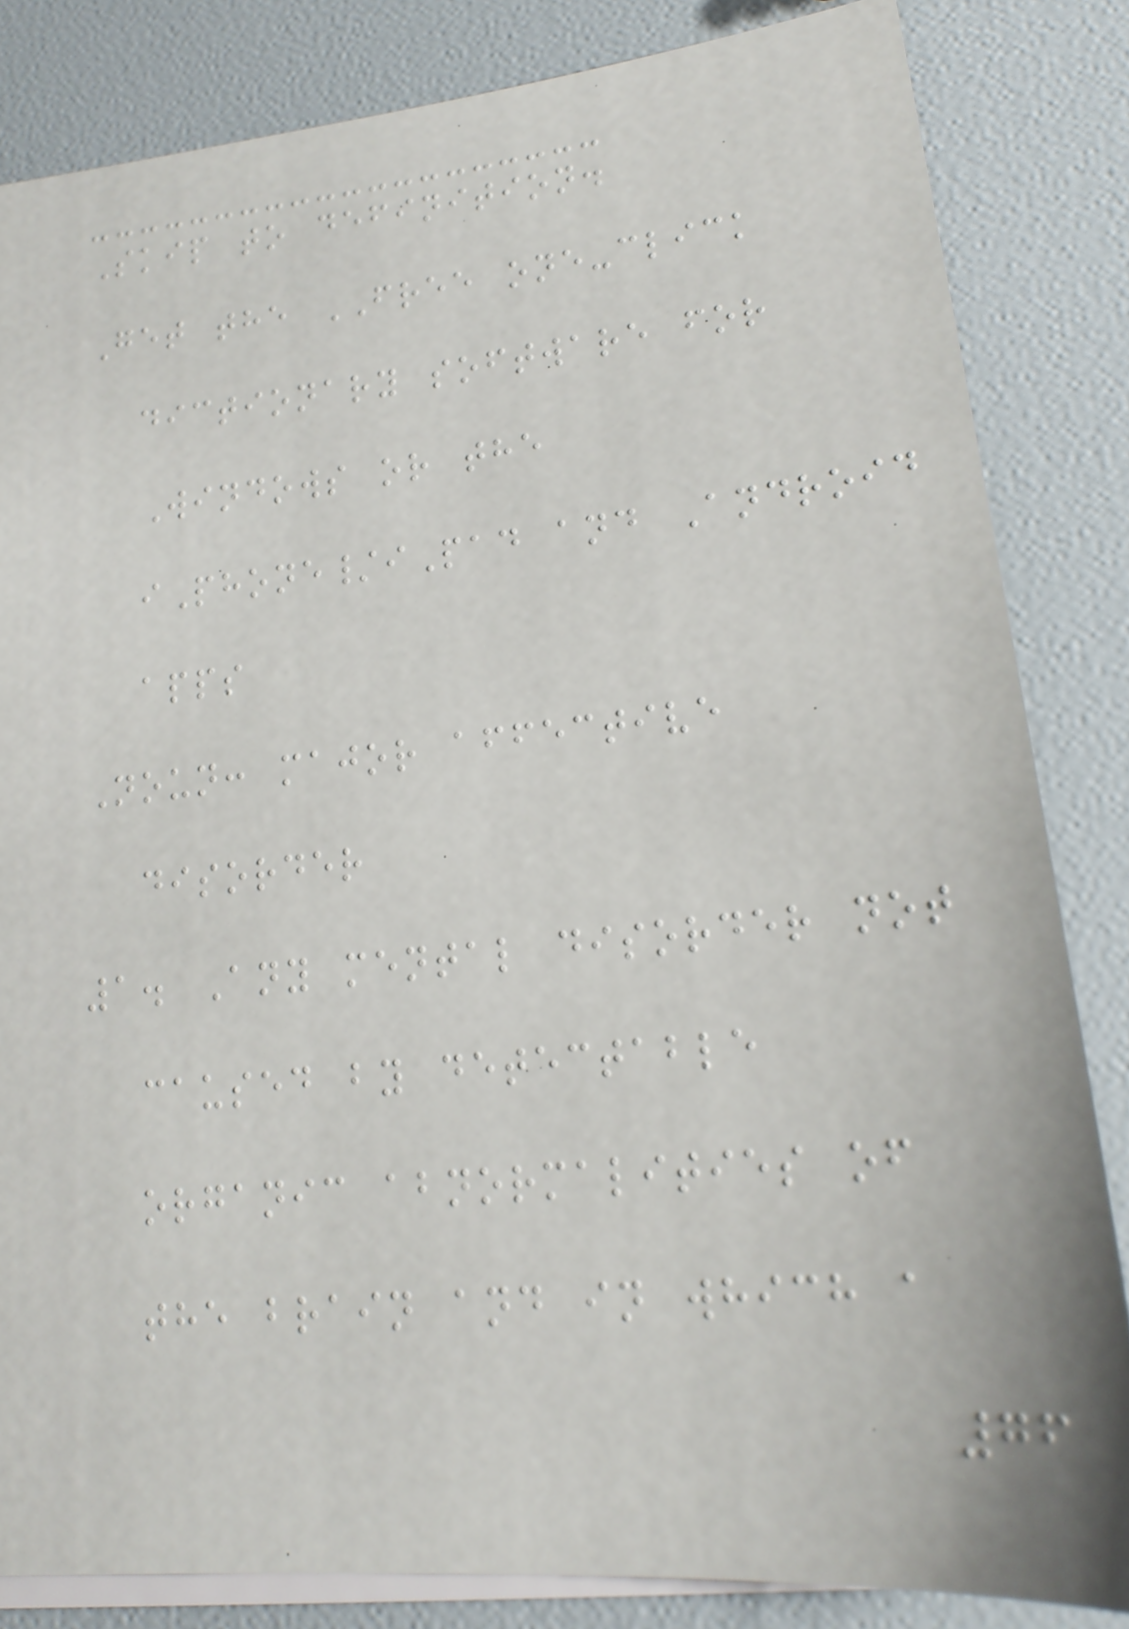Skip to definition.
Get the FREE one-click
dictionary software for
Windows or the
iPhone/iPad and Android
apps
Noun: major affective
disorder
1. Any mental disorder not
caused by detectable
organic abnormalities of
the brain and in which a
76
